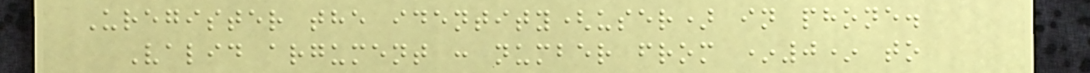Uregister the identity(user) in phone.
Valid argument : number from *0* to
